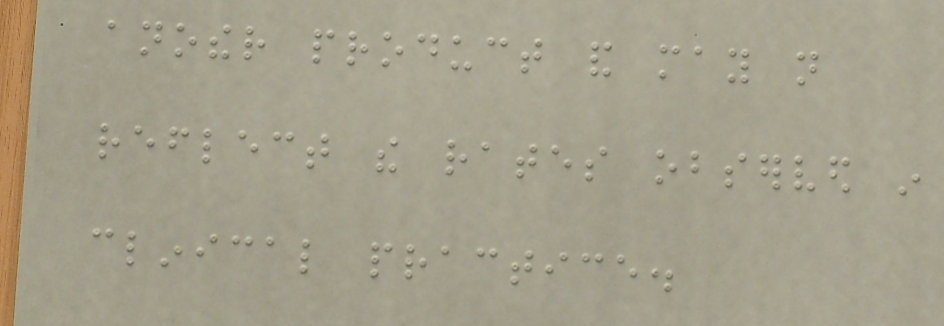another product and may not
reflect the rates observed in
clinical practice.
